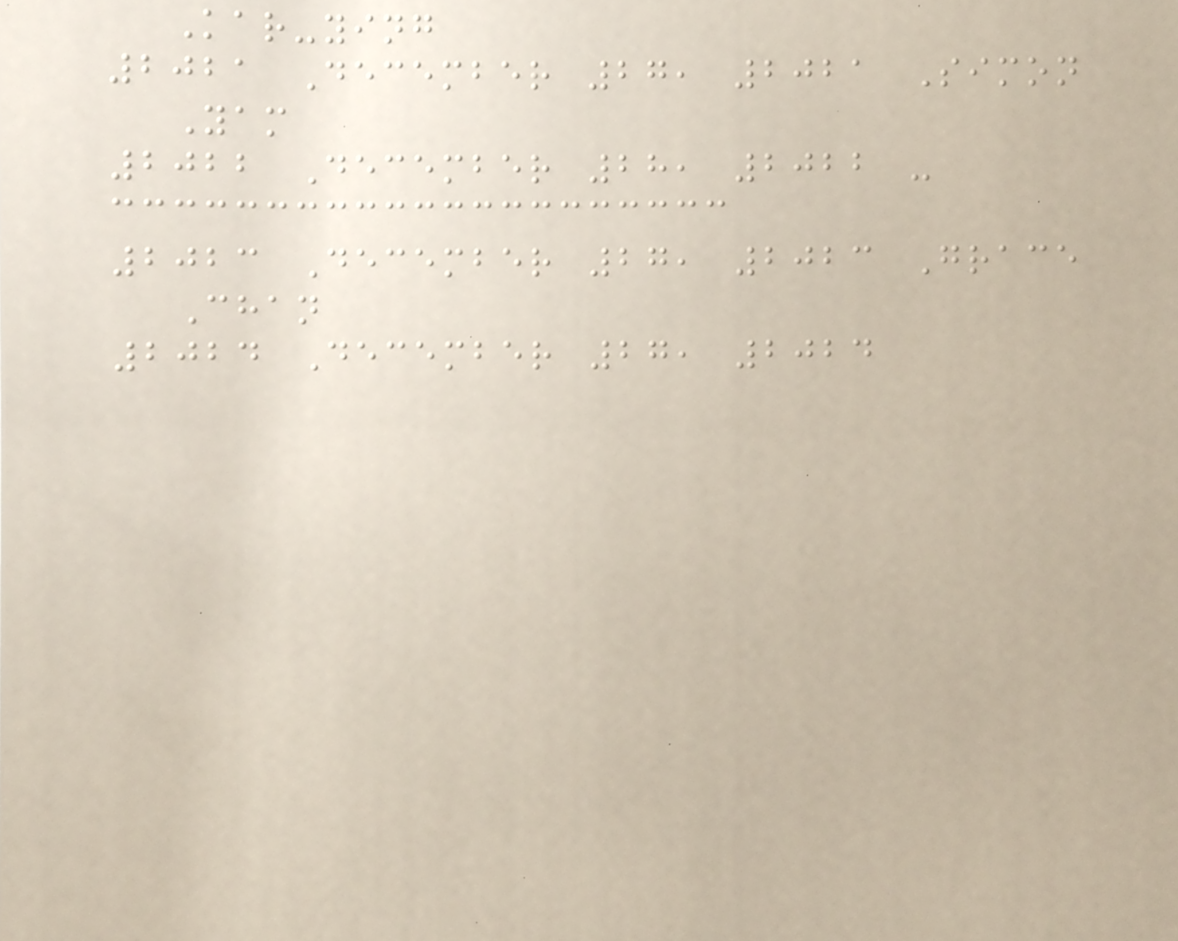Kar-ying
2021 December 27, 2021 Simon
Yam
2022 December 28, 2022 -
2023 December 27, 2023 Grace
Chan
2024 December 27, 2024
